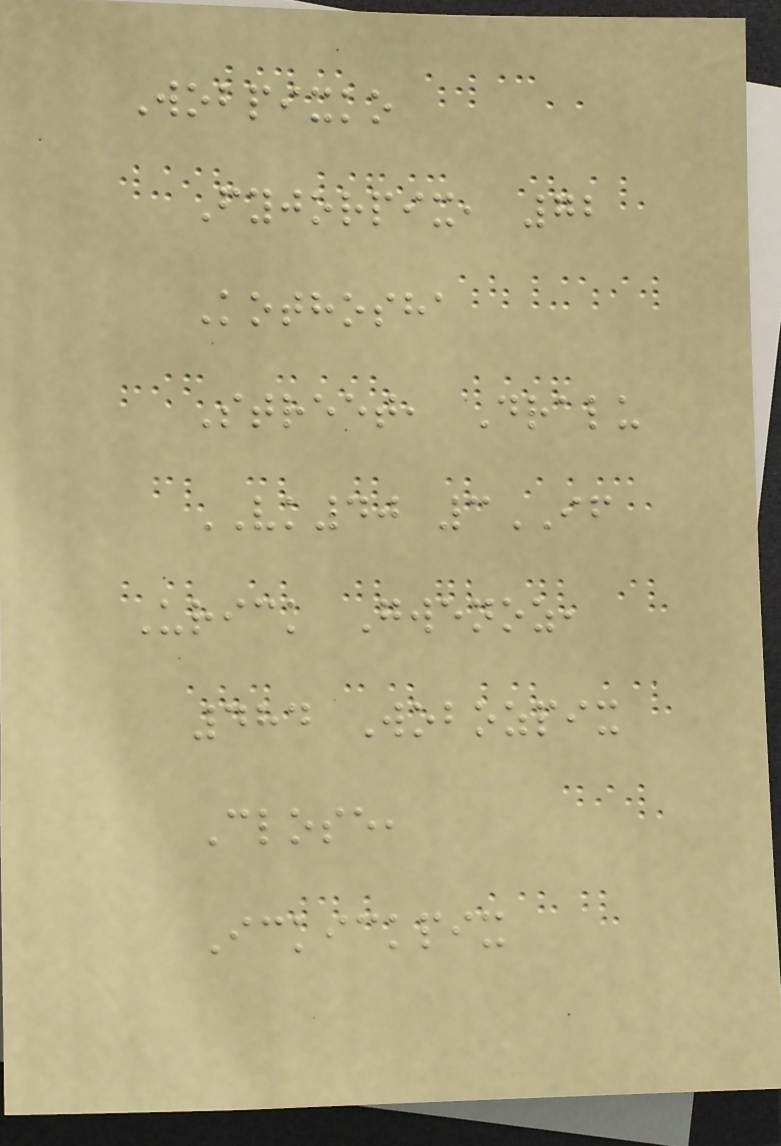Wobpixko
Fyjorpix, 72
Kothosha
Street, Dralu
VK40 3IF
Urick Gwenoz,
484 Wobozpix
Close,
Ickickpix
